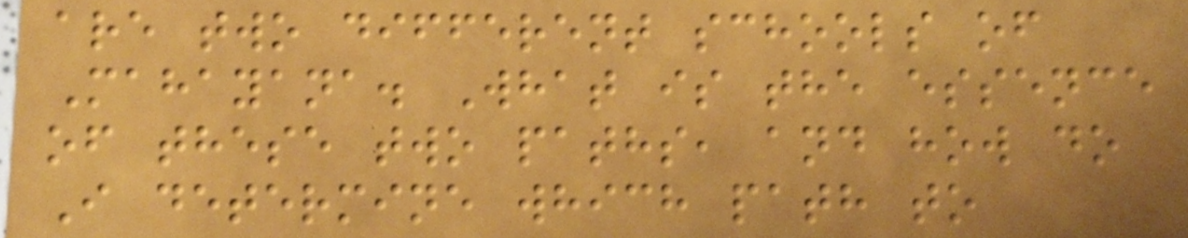are two different schools of
Mahayana. What is the essence
of these two paths, and how do
I determine which path to
